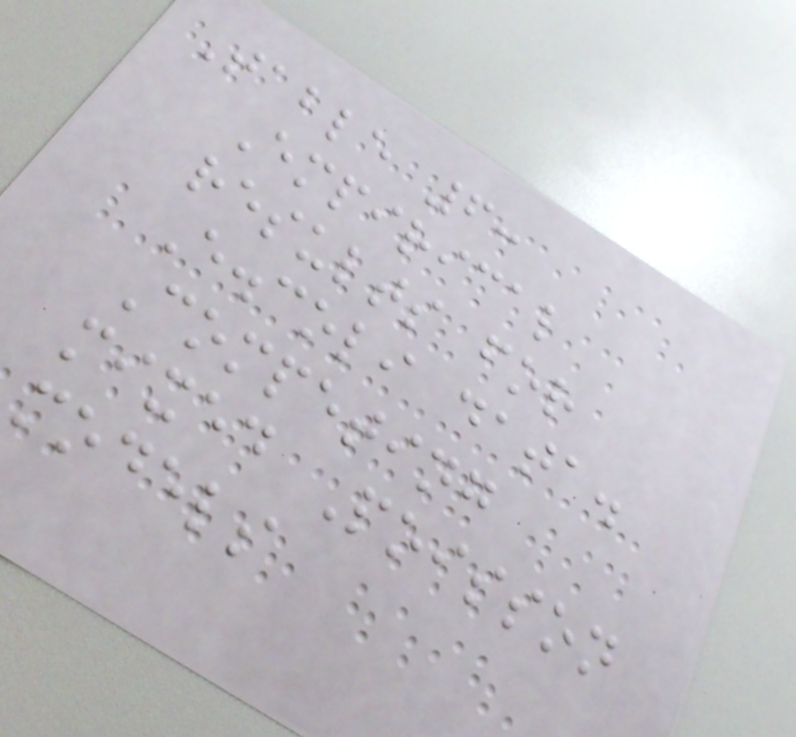Table 6:
Empirical
results for
E.coli data.
Competing
mixed Poisson
models
